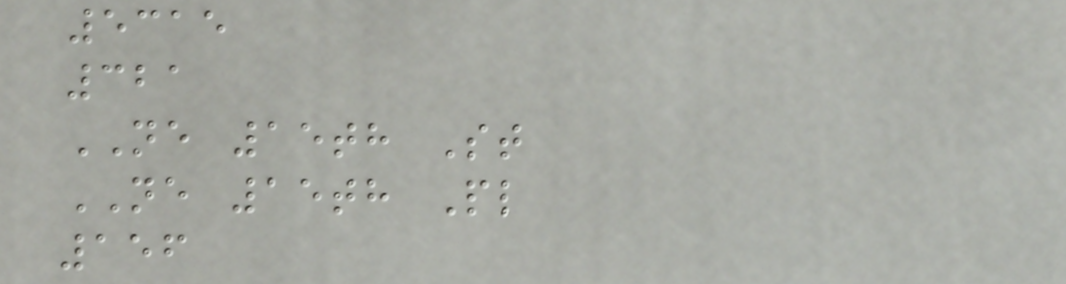5315
321
NE 15th St
NE 15th Pl
156
